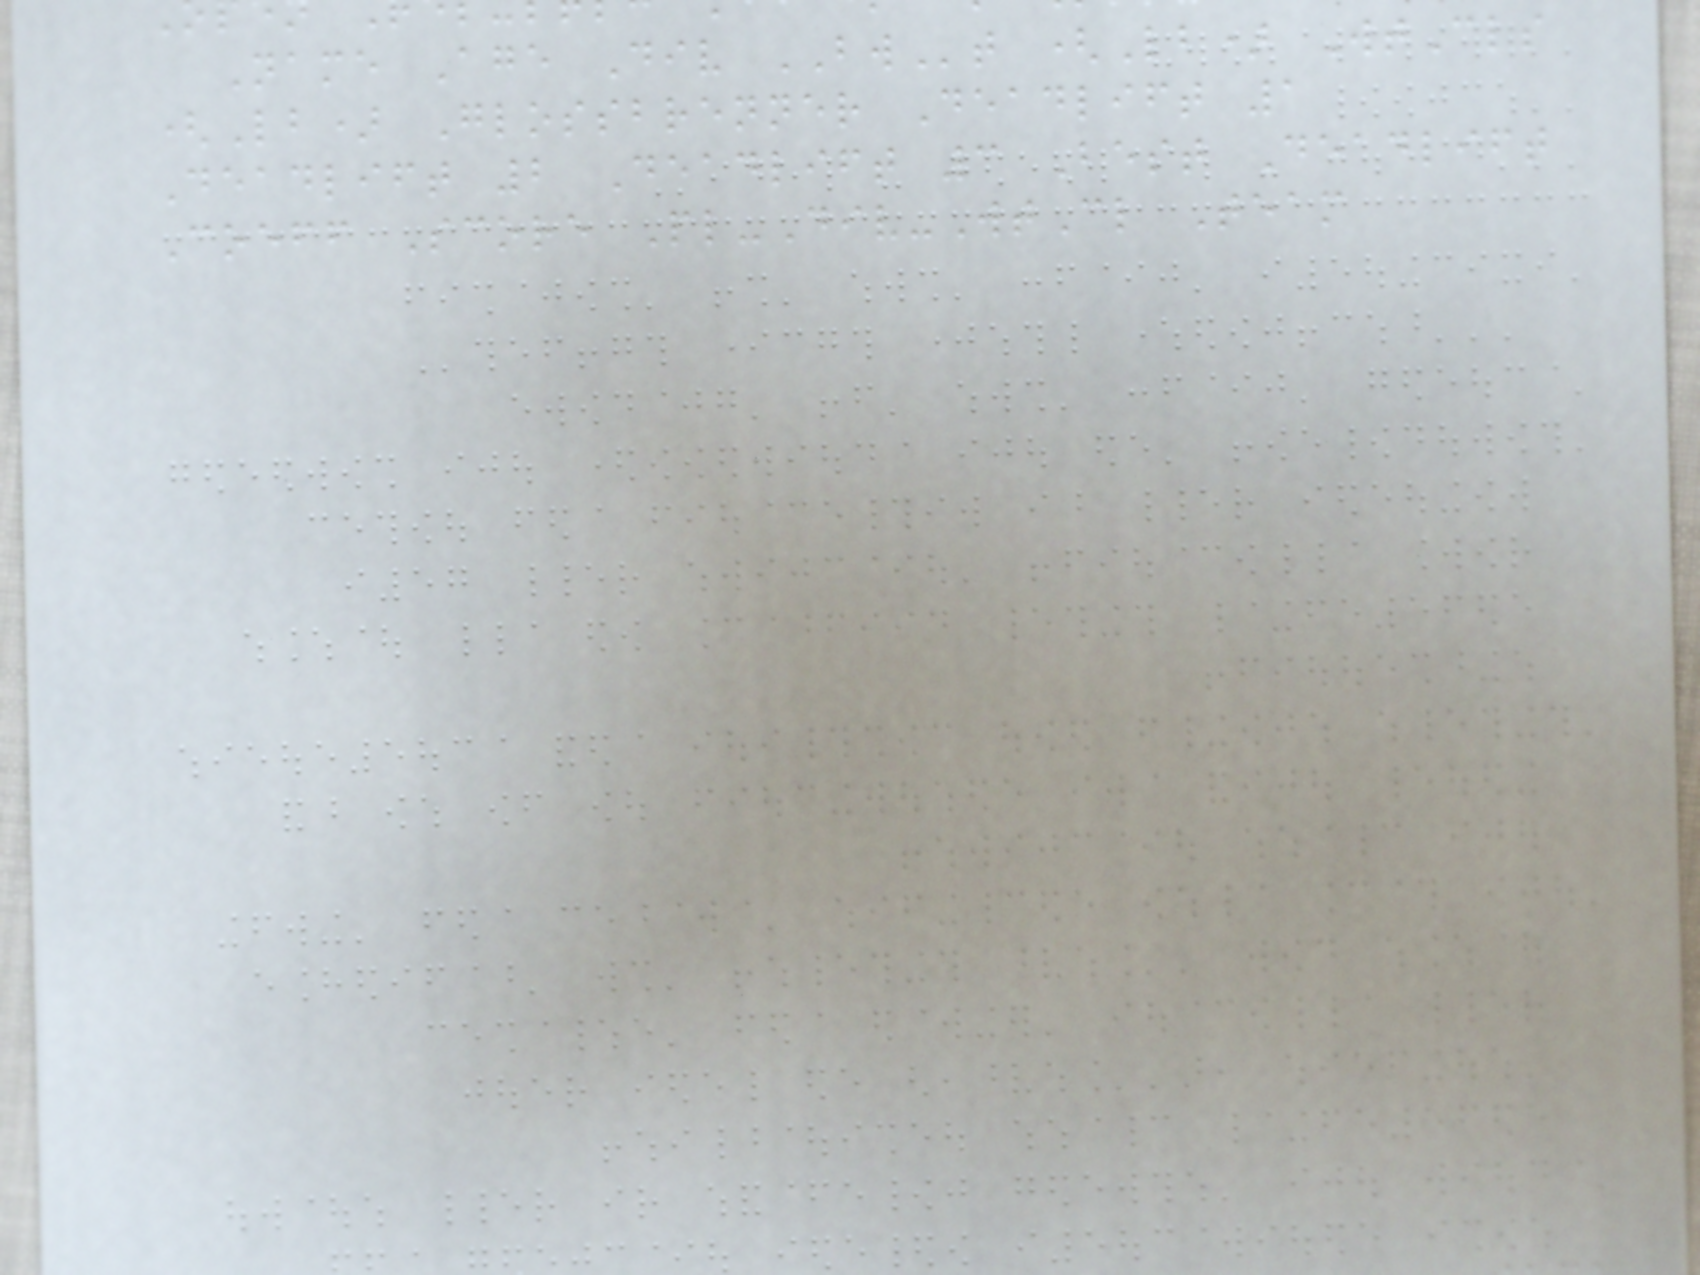Name Age Div BWt (Lb) WtCls
(Lb) Glossbrenner Deadlift 1
Deadlift 2 Deadlift 3 Best Deadlift
Coeff Score Pl-Div-WtCl Team
